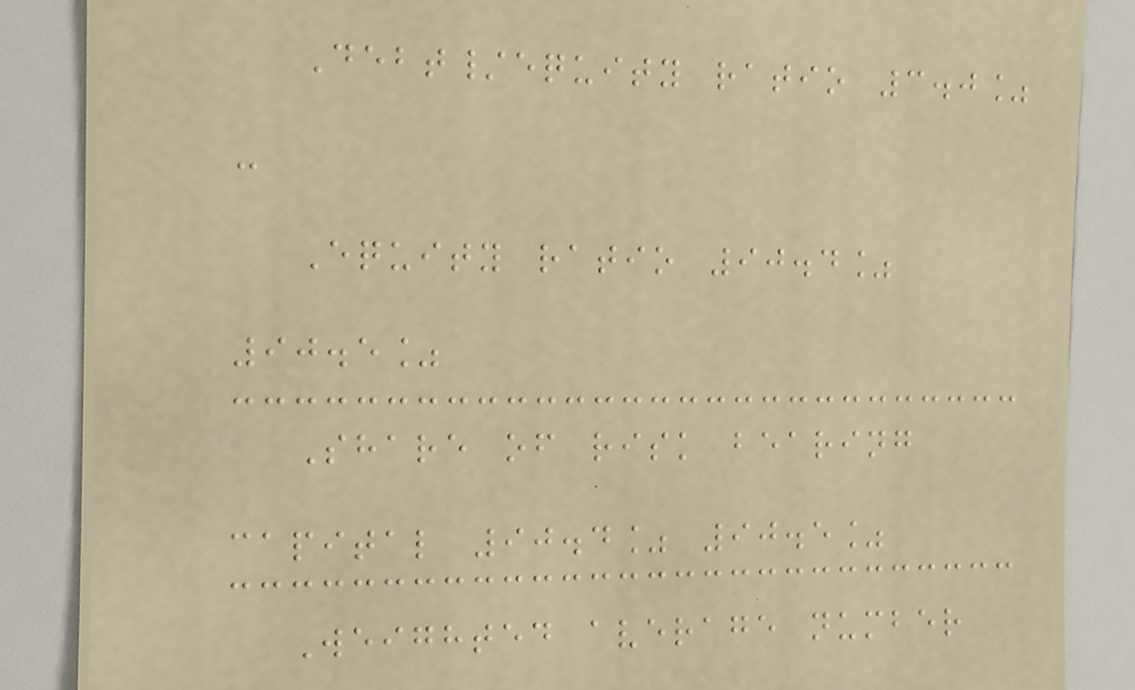Debt/equity ratio 3.0%
-
Equity ratio 90.4%
90.5%
Share of risk bearing
capital 90.4% 90.5%
Weighted average number
